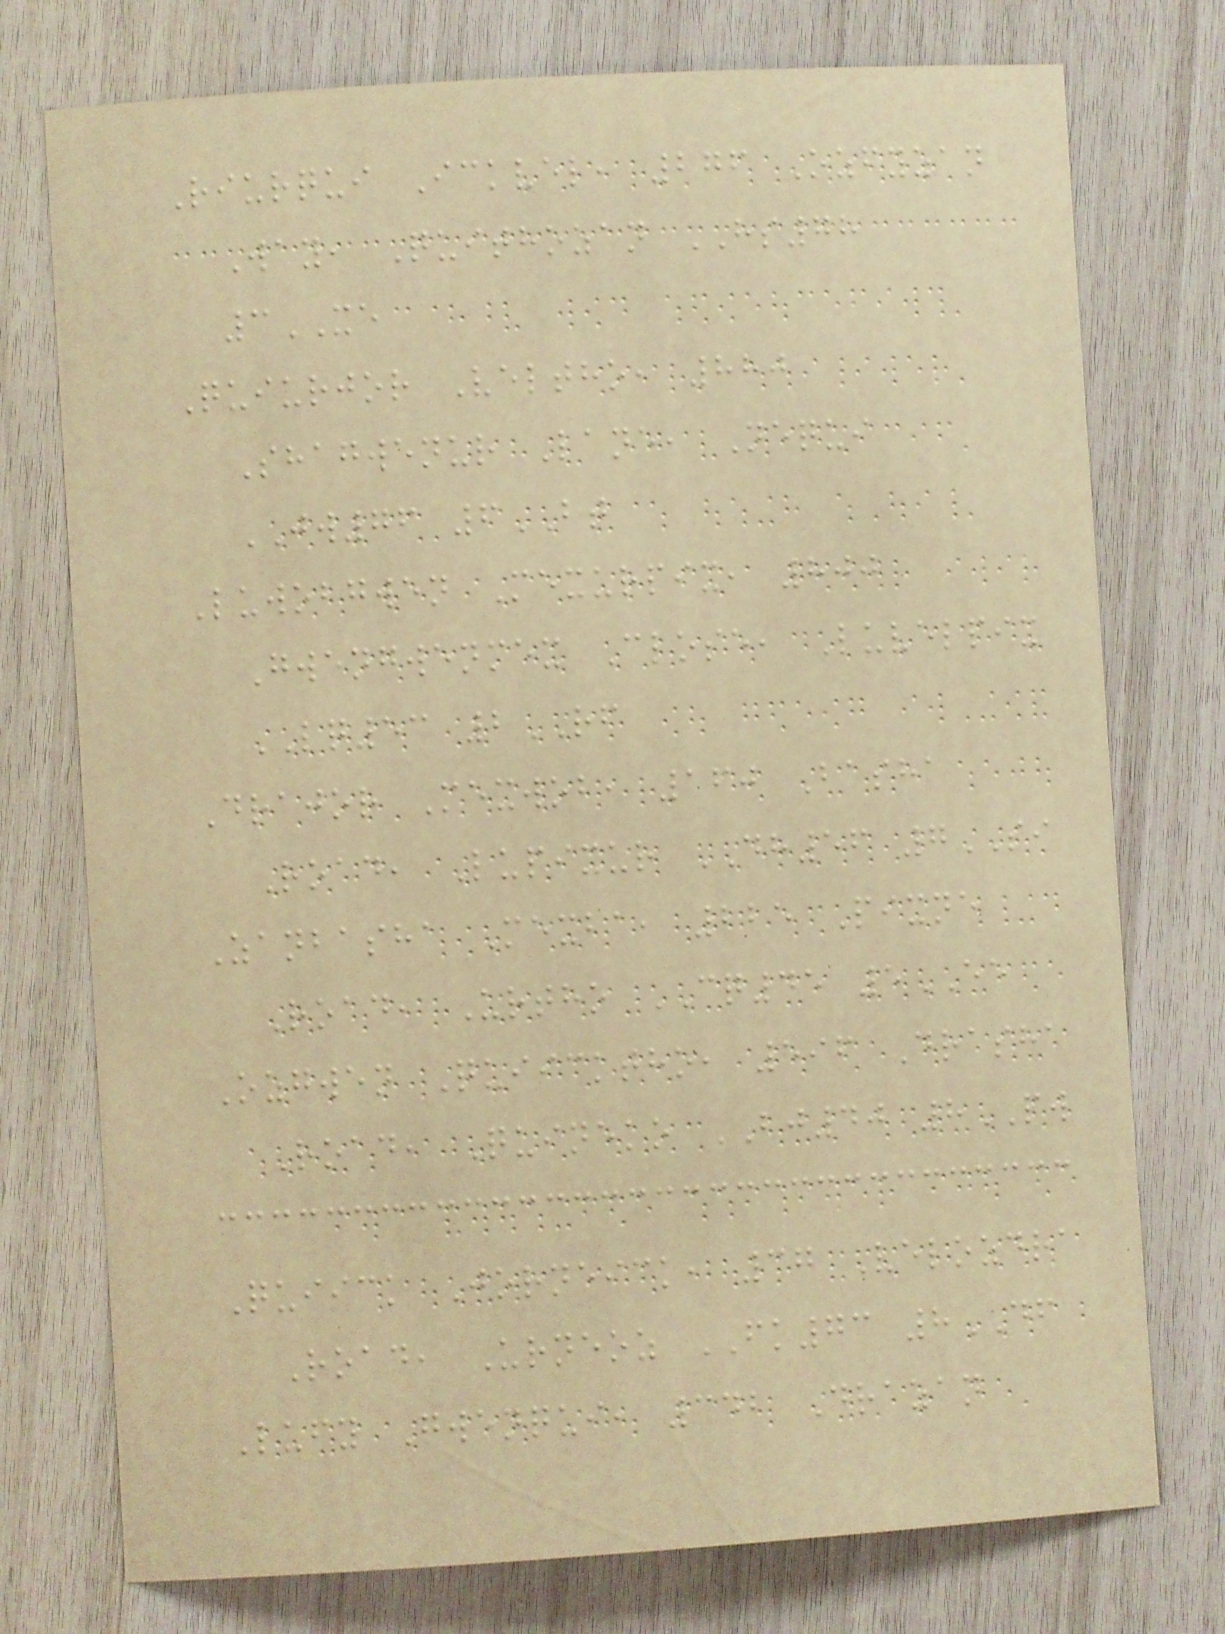Riurqui Ickvel, 276 Ozfyzan
Way, Quithozan HS78
3XE
Quiurjor Veltho, 880
Shagwenur Lane, Nequi
JW76 6BT
Luwobgwen Mexurpix, 800
Gwengwenmex Close, Luvelpix
LQ53 2RF
Drajor Mexwob, 160 Basha
Road, Lupixur DH56 7SI
Zanbasha Mexba, 225 Pixne
Road, Urtho CQ45 5EE
Ozgwen Quiicktho, 596 Drasha
Road, Quineko BJ40 8PW
Quiick Jorneick, 37 Velozdra
Road, Urneoz FK73 8DF
Lufy Gwenqui, 342 Drazan
